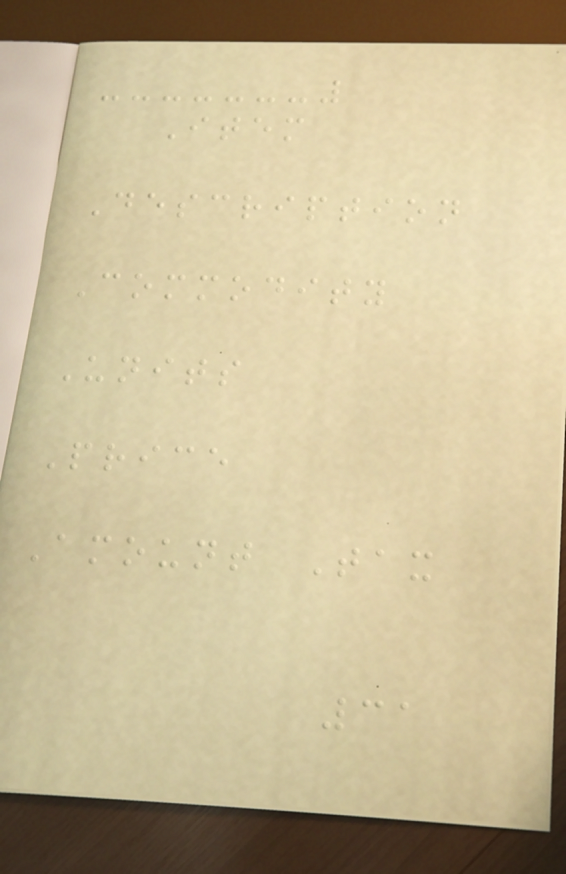Item
Description
Commodity
Units
Price
Amount Tax
31
